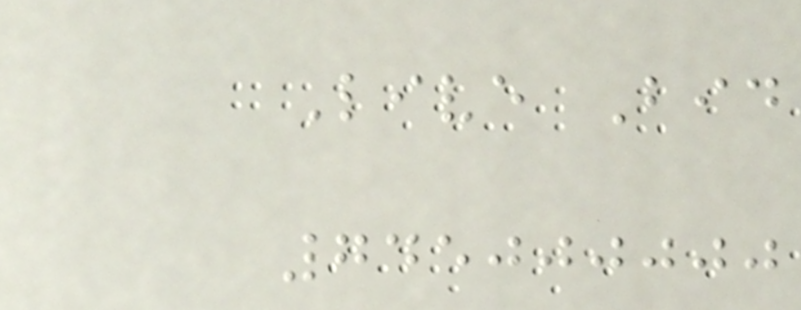Live Bid
745000000
